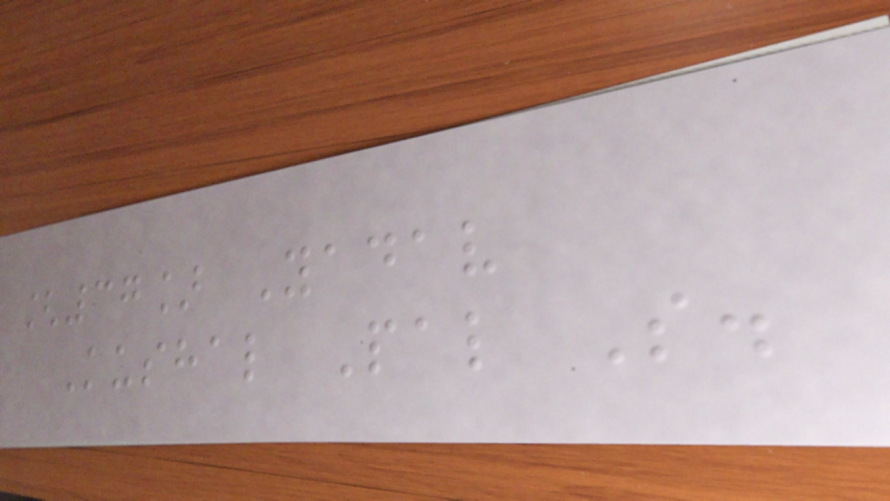[37] Yadav
Kushal Pal S.
